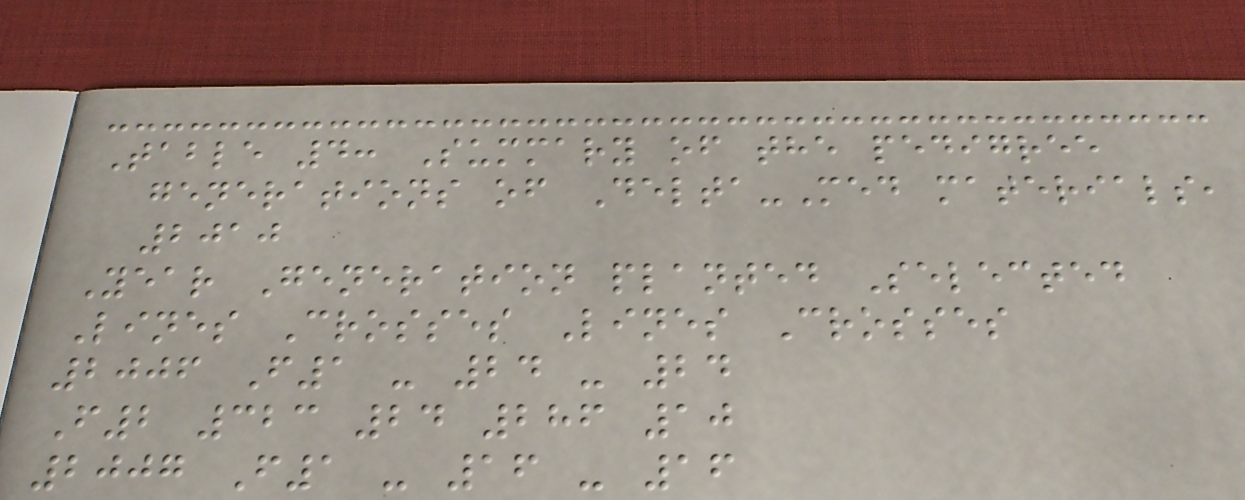Table 4: Summary of the pedigree
generations of Delta-Med materials,
2010
Year Generation planted Selected
Lines Crosses Lines Crosses
2006 F1 - 24 - 24
F2 323 24 286 10
2007 F1 - 16 - 16
